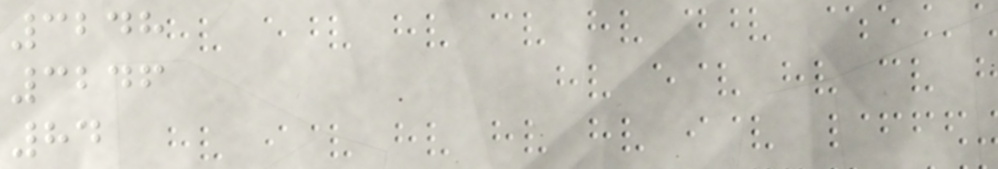3248
3246
84
